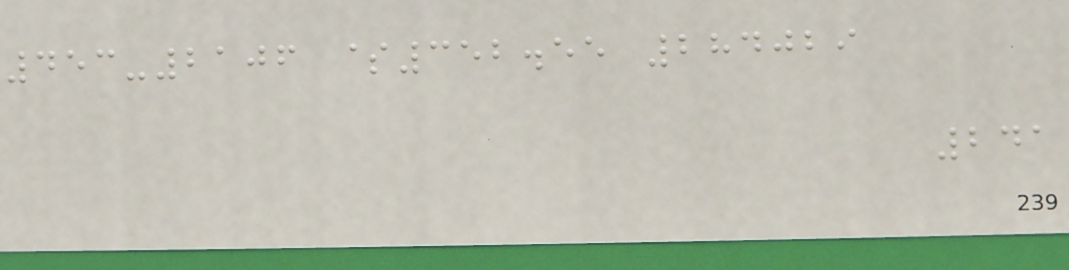453-2106 $352.55 284029
241
